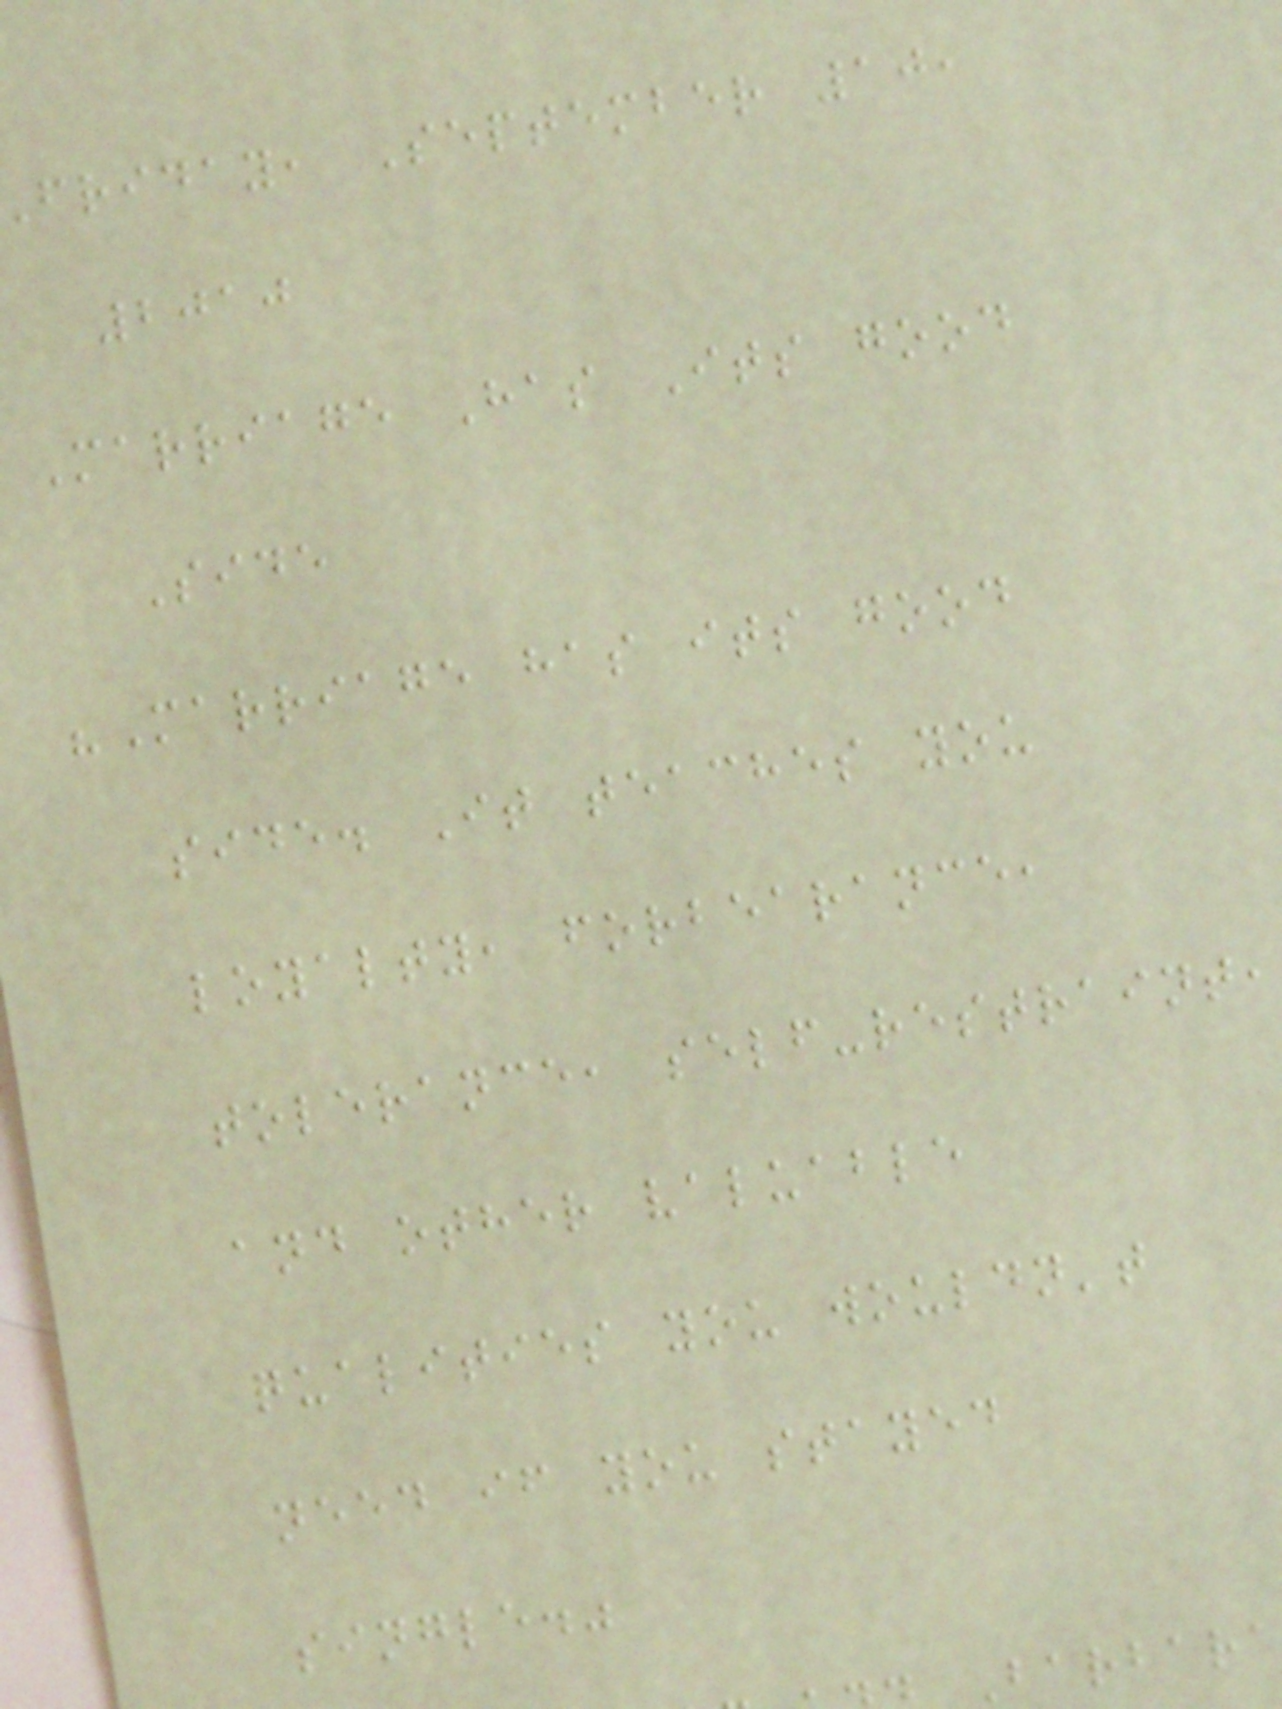friday, September 10,
2010
Marriage Has Its good
Side
"Marriage has its good
side. It teaches you
loyalty, forbearance,
tolerance, self-restraint,
and other valuable
qualities you wouldn't
need if you stayed
single."
Barbara
